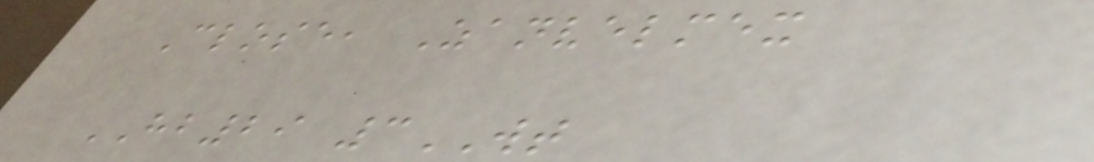Close, Zanvelmex
HB29 3WT
